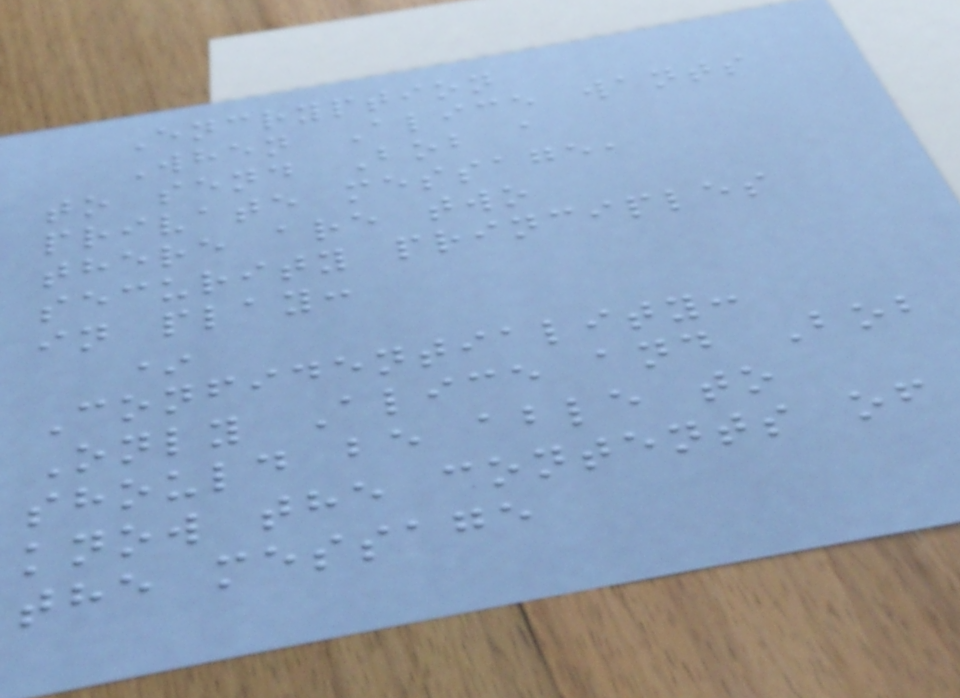Encryption
When Alice wants
to send Bob a
private message,
there are two
security principles
in play:
*
Confidentiality:
Only Alice and Bob
should be able to
know the contents of
the message
